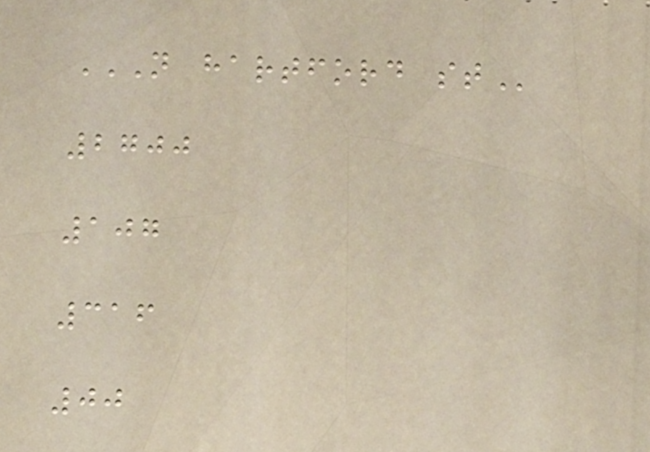N HARTFORD ST
2700
107
316
00
